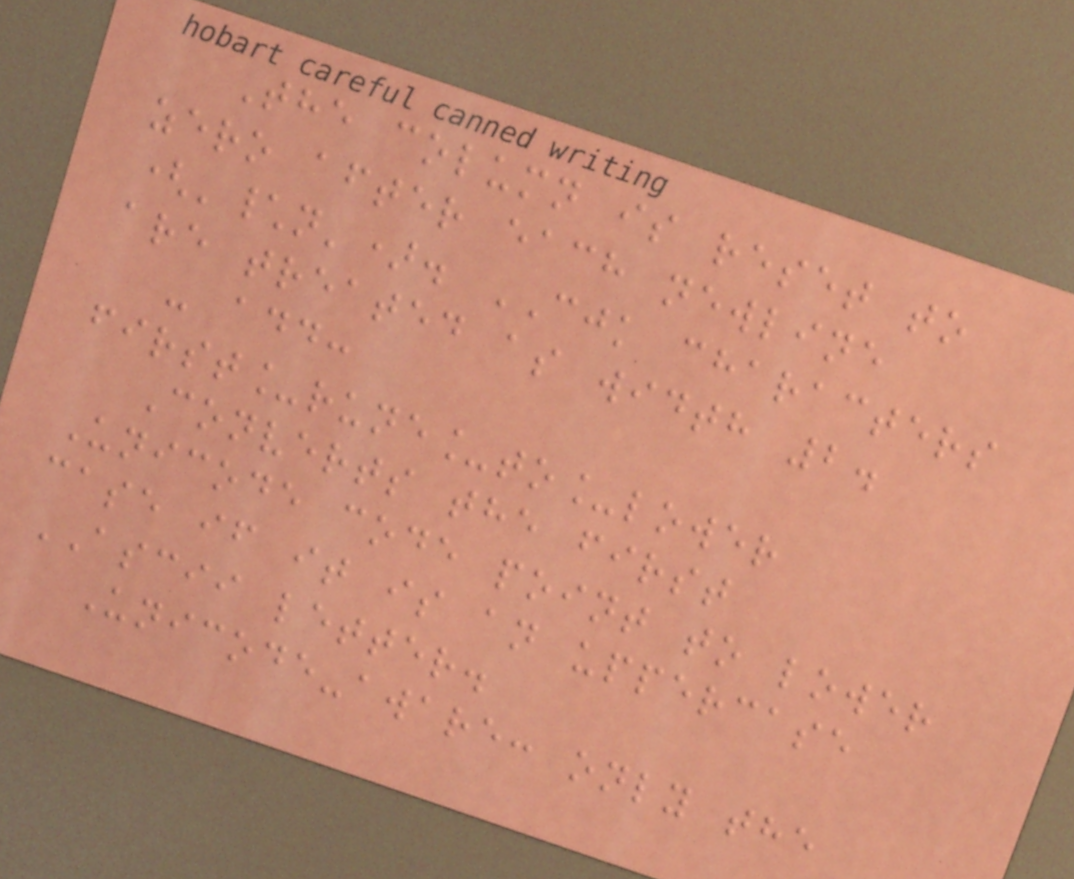The column is reset to
zero after each newline
('\n'). CJK characters
are treated as width 2.
- add:
first_rune_to_lower
Converts the first
Unicode code point to lower
case if it is an uppercase
ASCII letter.
Unicode-aware: only the
